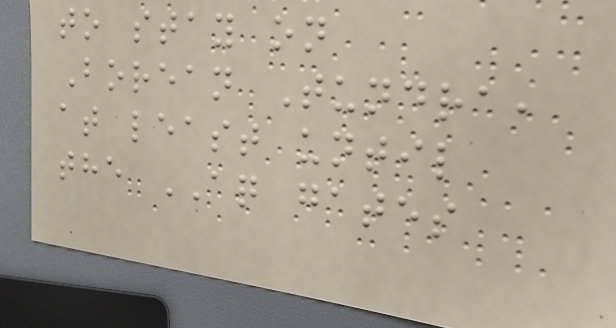to stay on
Borean Tundra,
at least until
the AQ gates
